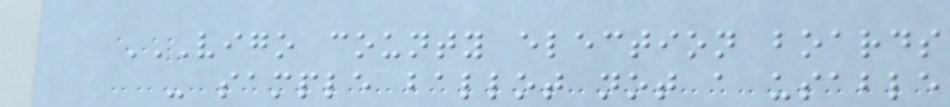VIGO COUNTY ELECTION BOARDS
- SAMPLE BALLOT NOT A USABLE
